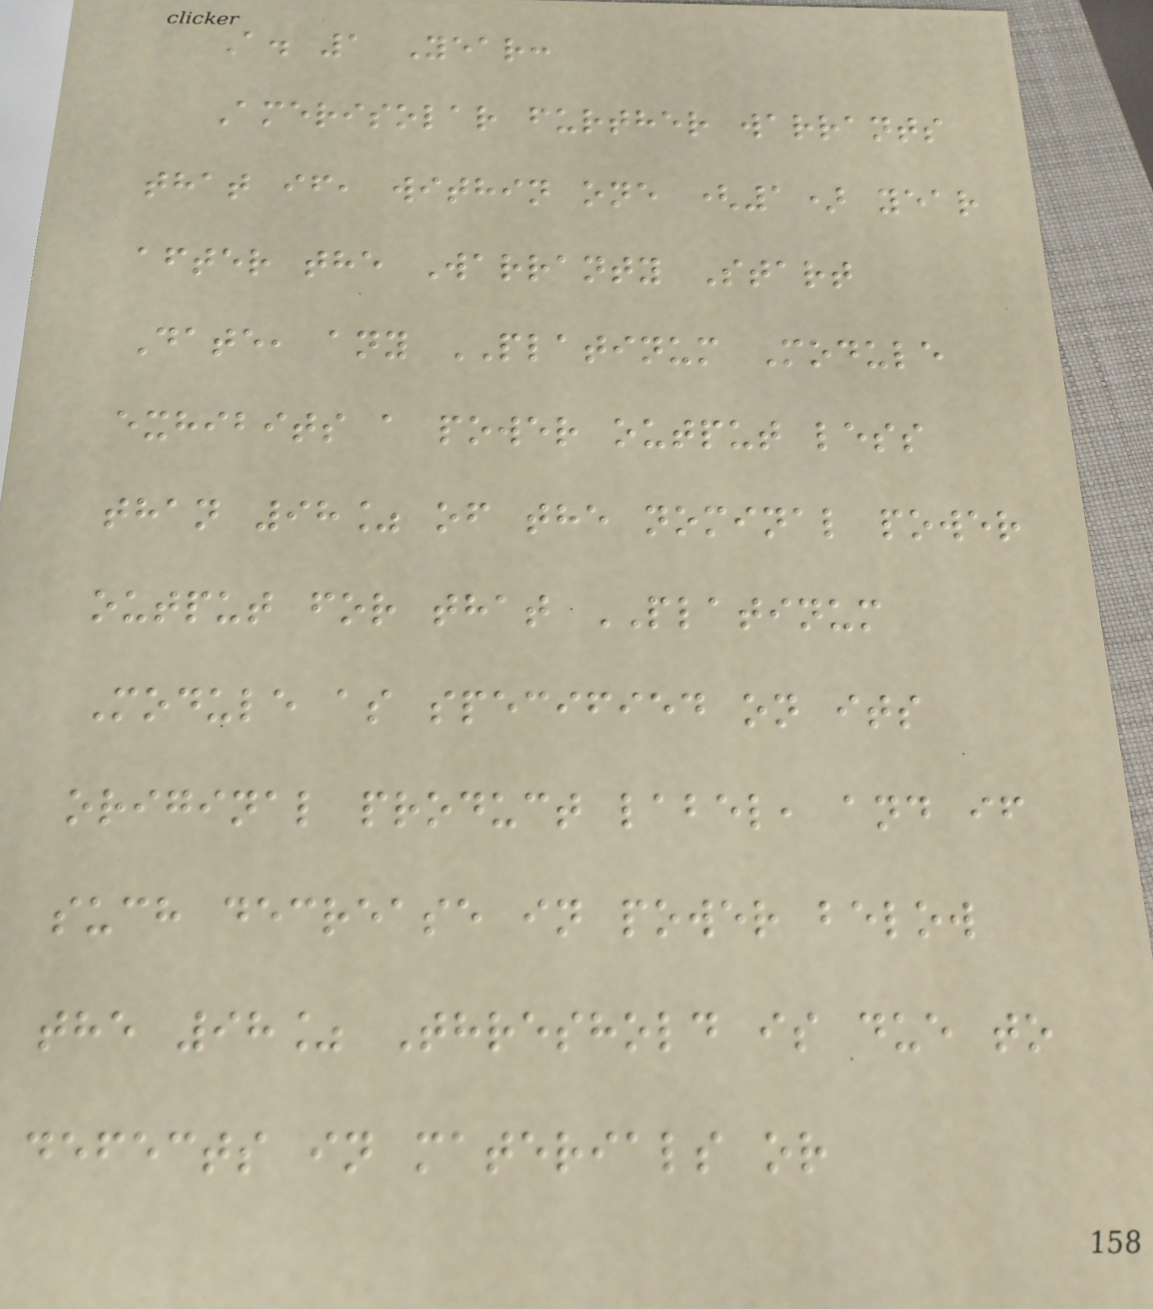A. 1 Year:
Amerisolar further warrants
that if, within one (1) year
after the Warranty Start
Date, any PLATINUM Module
exhibits a power output less
than 98% of the nominal power
output for that PLATINUM
Module as specified on its
original product label, and if
such decrease in power below
the 98% Threshold is due to
defects in materials or
